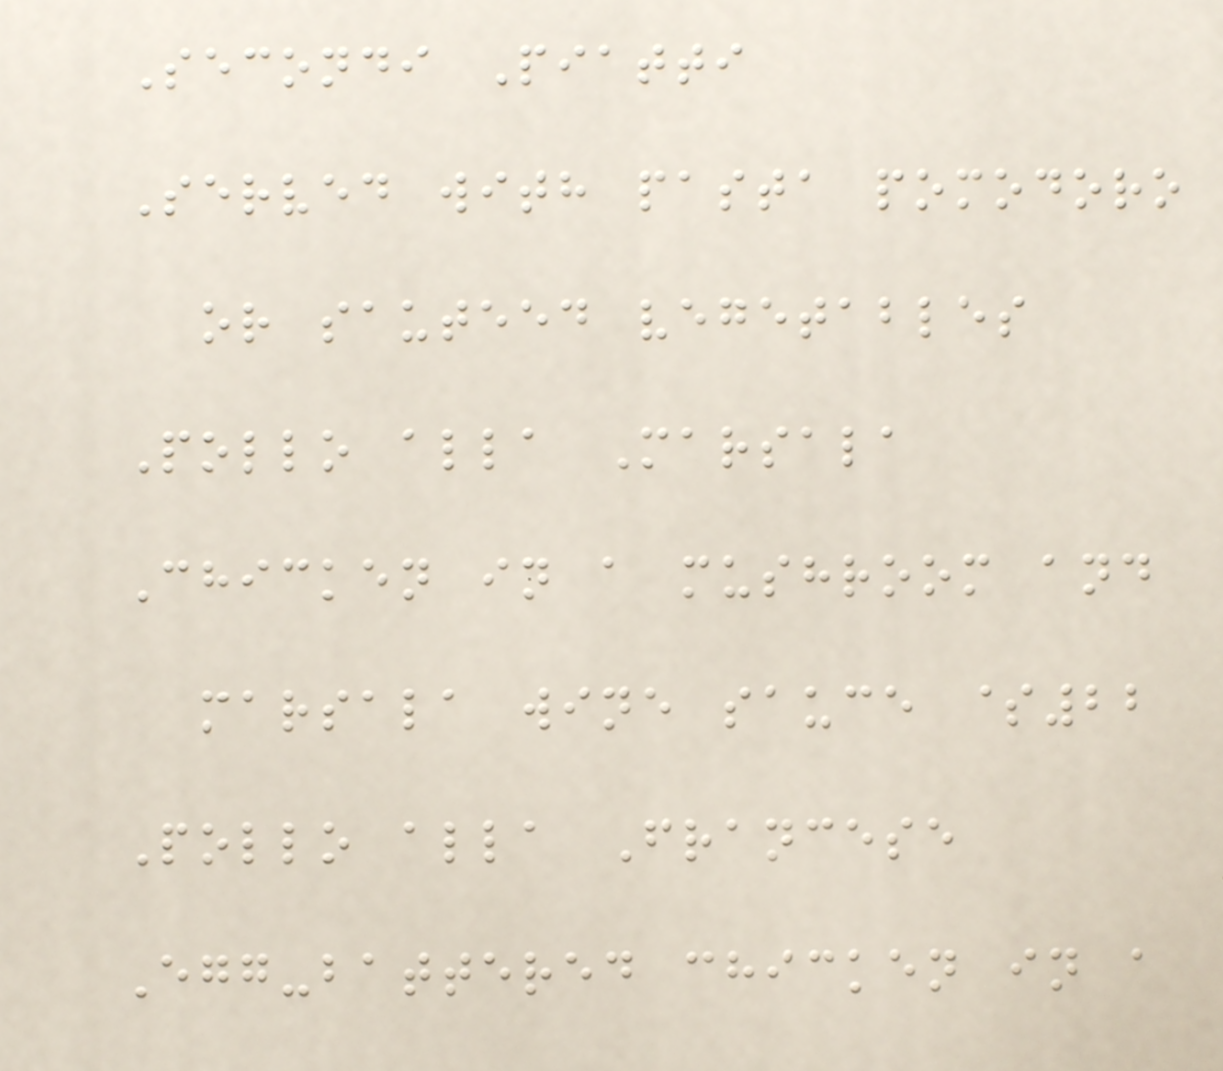Secondi Piatti
Served with pasta pomodoro
or sauteed vegetables
Pollo alla Marsala
Chicken in a mushroom and
marsala wine sauce $22
Pollo alla Francese
Egg-battered chicken in a
